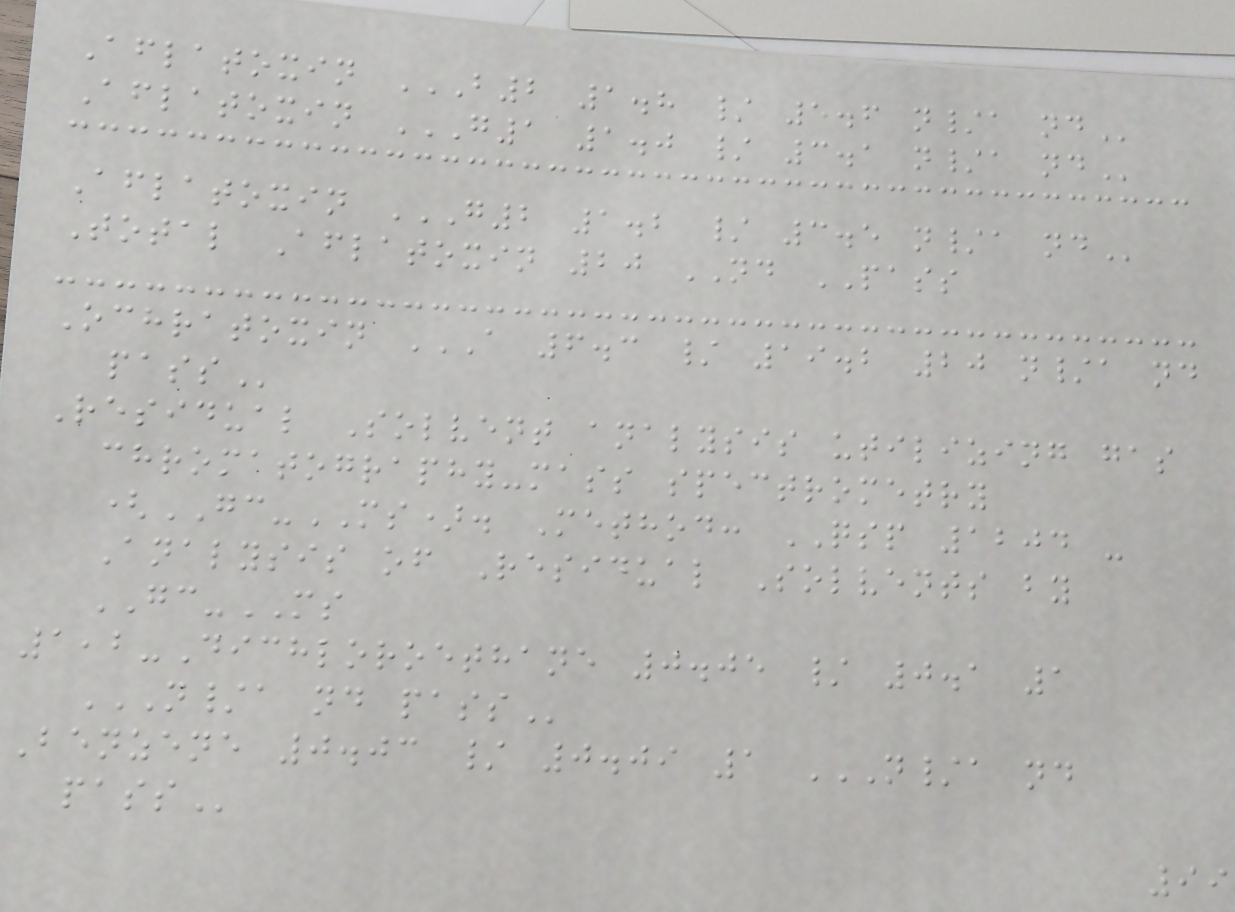Aflatoxin B2 1.8 / 5.6 N/A ND
Aflatoxin G1 1.0 / 3.1 N/A ND
Aflatoxin G2 1.2 / 3.5 N/A ND
Total Aflatoxin 20 ND PASS
Ochratoxin A 6.3 / 19.2 20 N/A ND
PASS
Residual Solvent analysis utilizing gas
chromatography-mass spectrometry
(GC-MS). Method: QSP 1204 -
Analysis of Residual Solvents by
GC-MS
1,2-Dichloroethane 0.05 / 0.1 1
N/A ND PASS
Benzene 0.03 / 0.09 1 N/A ND
PASS
99
